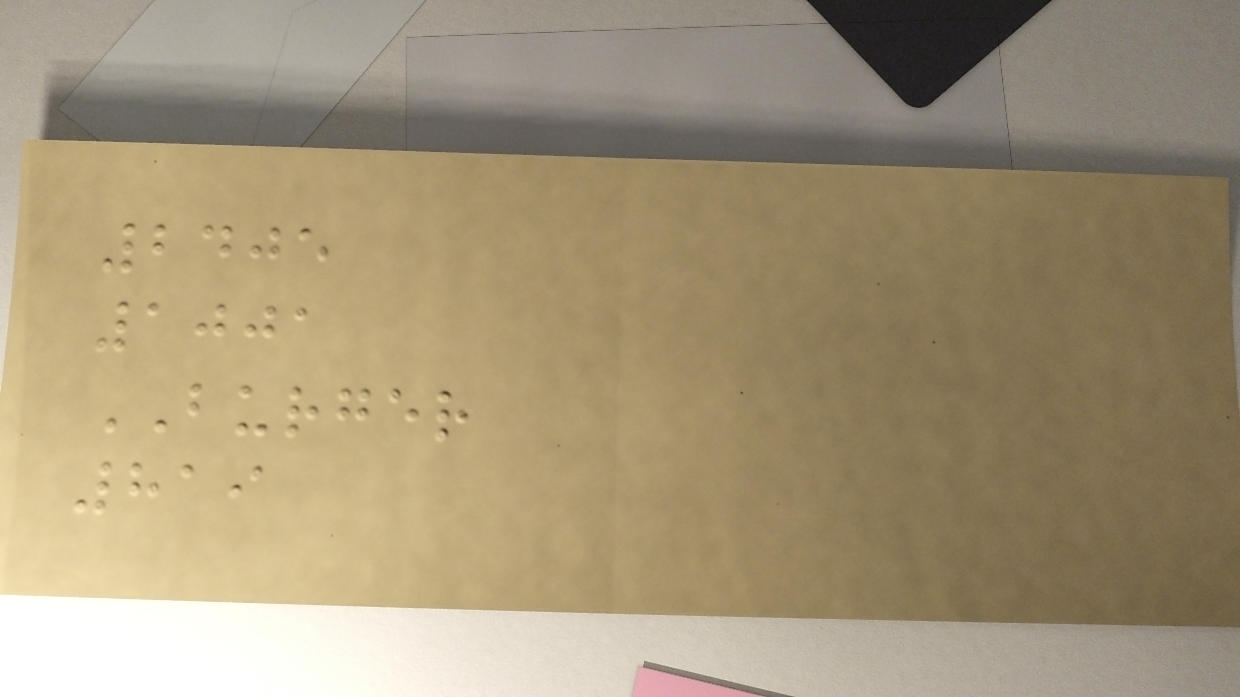2405
1001
BURGER
819
